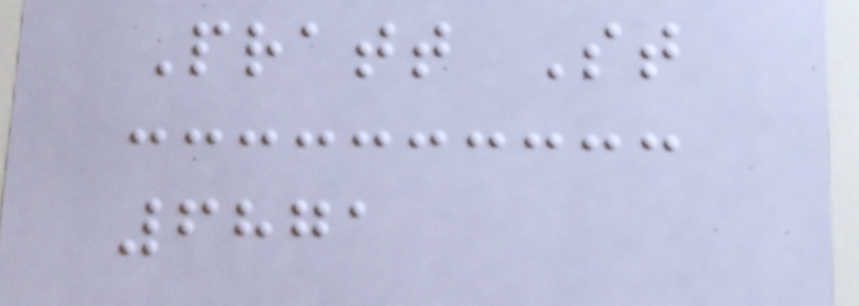Pratt St
6871
